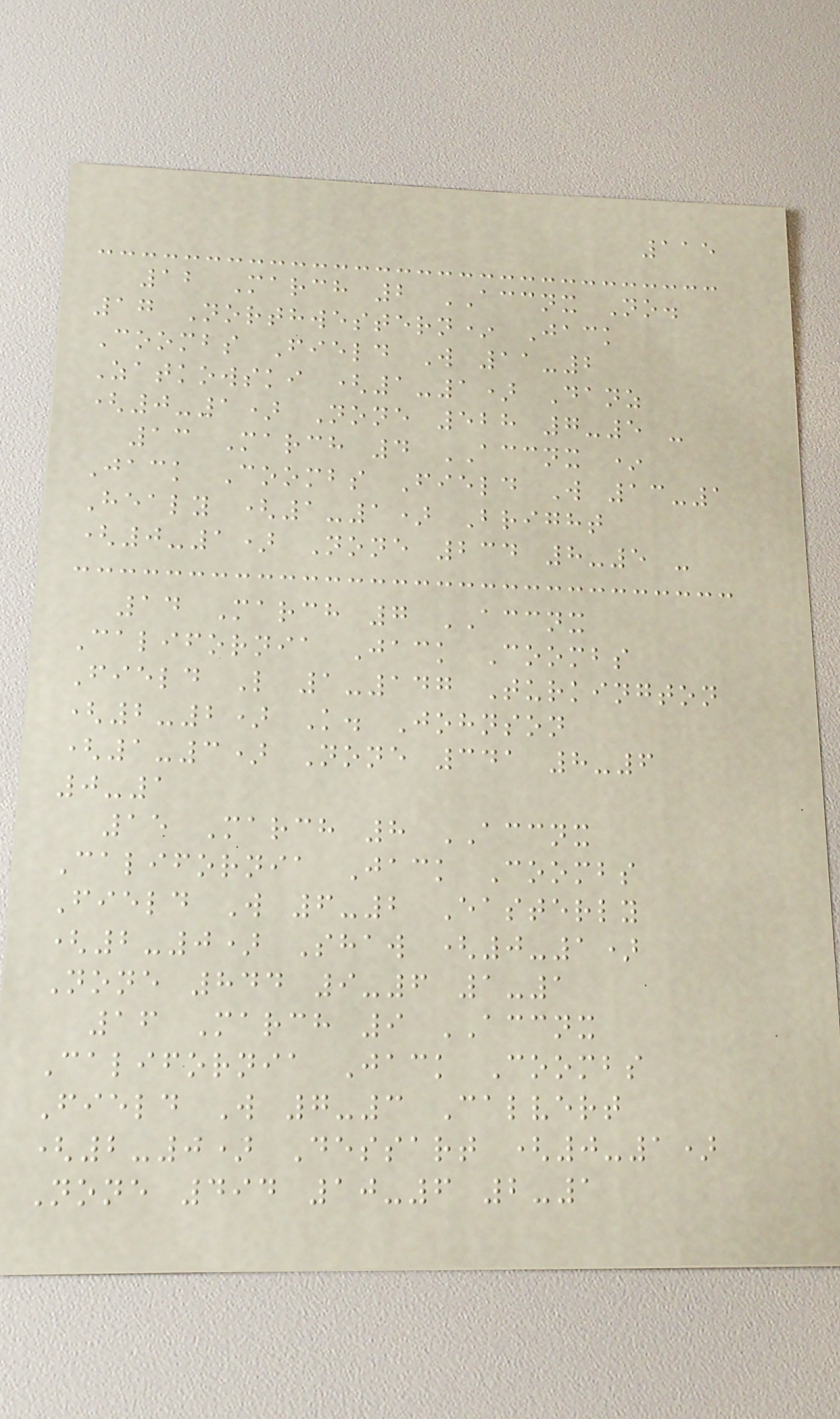115
12 March 2 ACCNX No.
17 Northwestern* Jack
Coombs Field W 11-2
Zatkowski (1-1) Danz
(0-1) None 528 7-5 -
13 March 4 ACCNX *
Jack Coombs Field W 13-1
Healy (1-1) Bright
(0-1) None 234 8-5 -
14 March 7 ACCNX
California Jack Coombs
Field L 1-147 Turkington
(2-2) K. Johnson
(1-3) None 341 8-6
0-1
15 March 8 ACCNX
California Jack Coombs
Field W 6-2 Easterly
(2-0) Shaw (0-1)
None 844 9-6 1-1
16 March 9 ACCNX
California Jack Coombs
Field W 7-3 Calvert
(2-0) Dessart (0-1)
None 494 10-6 2-1
